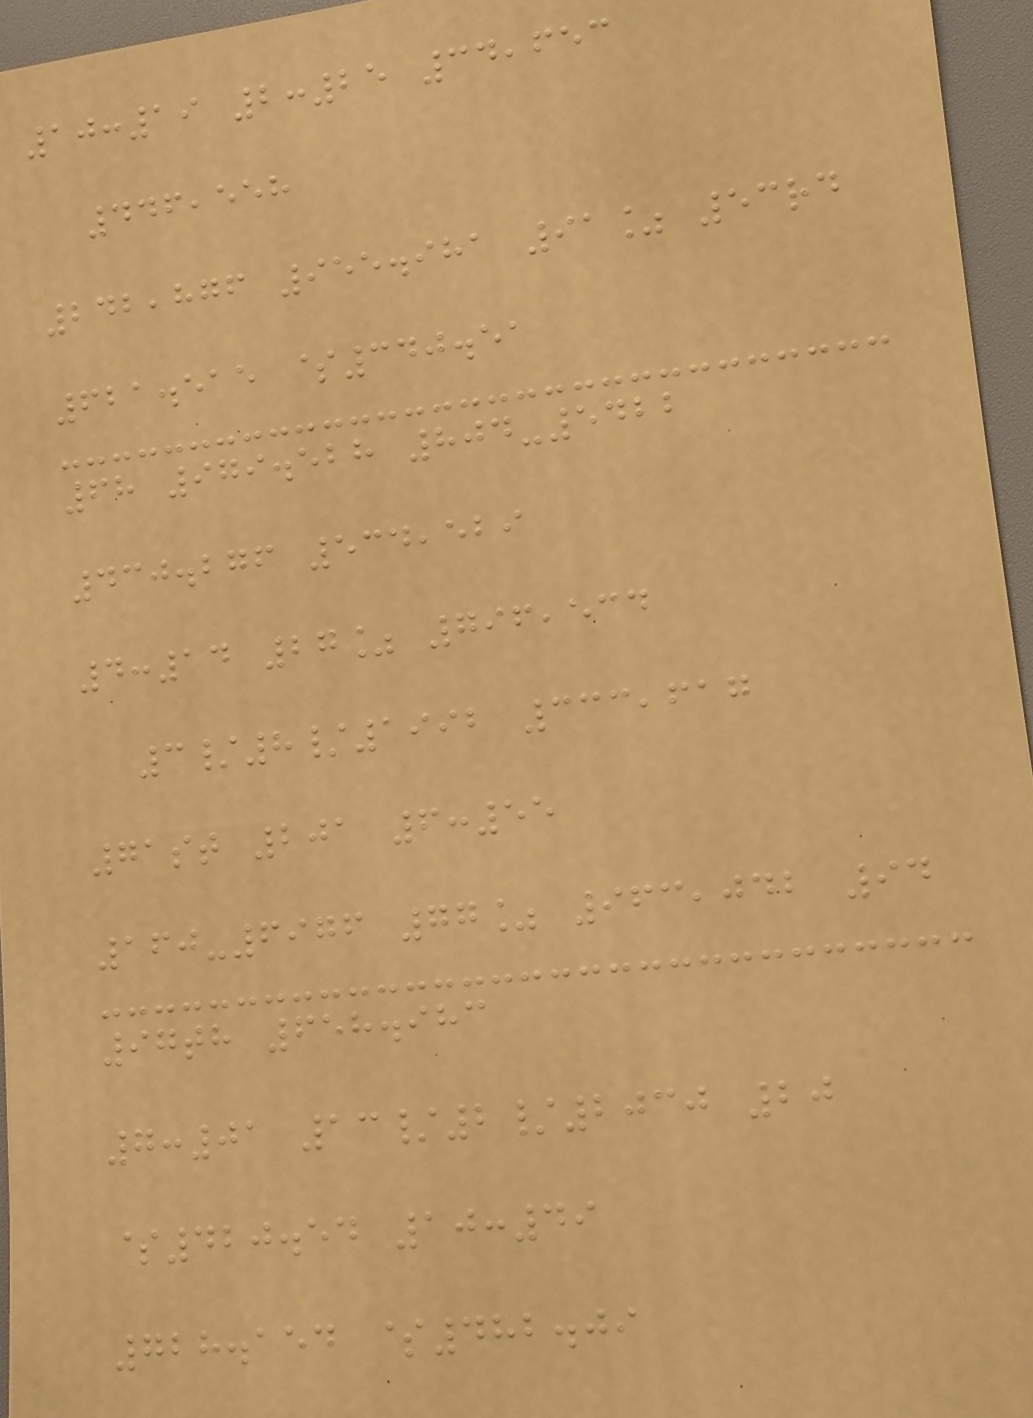10:19 2:25 34,653
446,558
242,876 955.981 91% 53rd
621.515 $340.51
68 979.528 804-5422
430.276 534,529
4:14 27% 796,534
3/8/1992 333,617
71st 201 6:55
160-6976 77% 963,042 94
97th 658.983
7:01 13/2/2030 20
$420.54 10:49
728.154 $482.09
